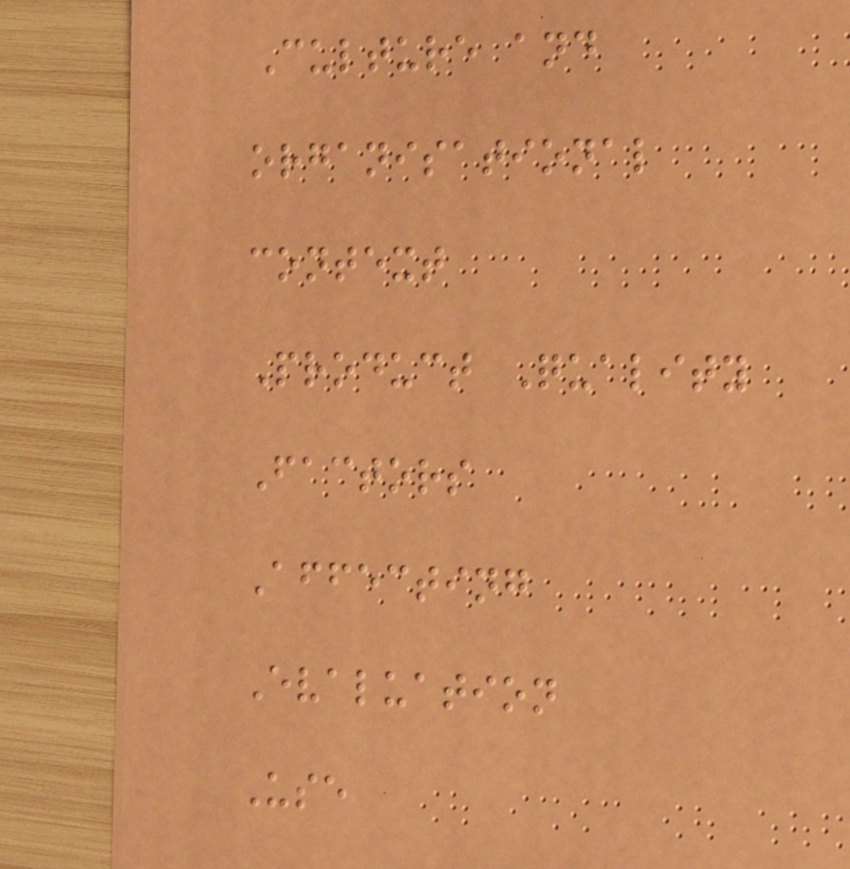Culture and
organisational
context
Product Quality
Factors
Affecting
Evaluation
Use
